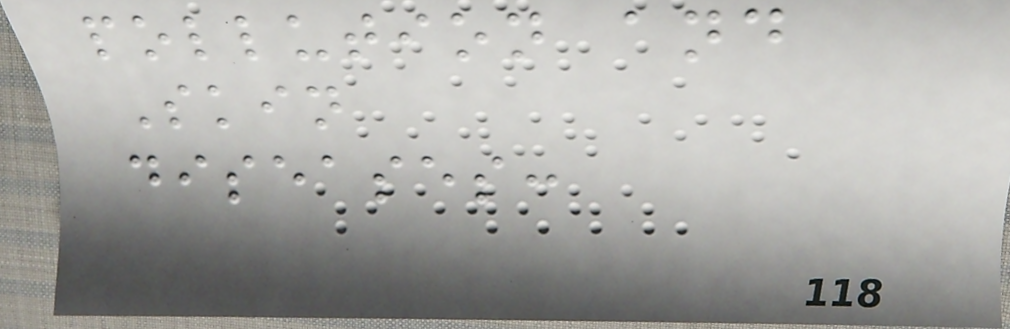pollution and
Skin
diseases:
